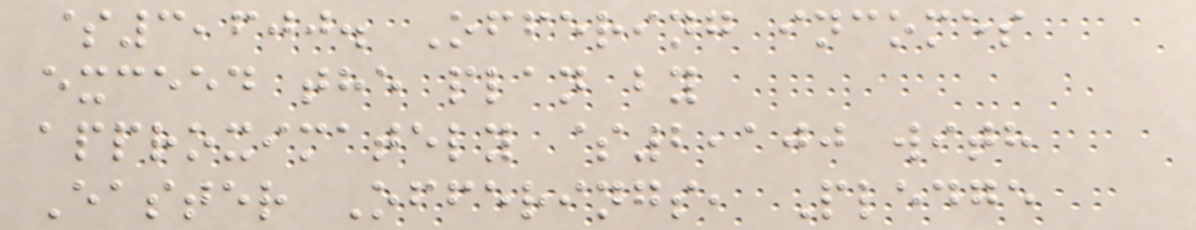$3,600. Offering incomes
exceed the plan by
approximately $2,100 with
Easter Offerings, Pledge
